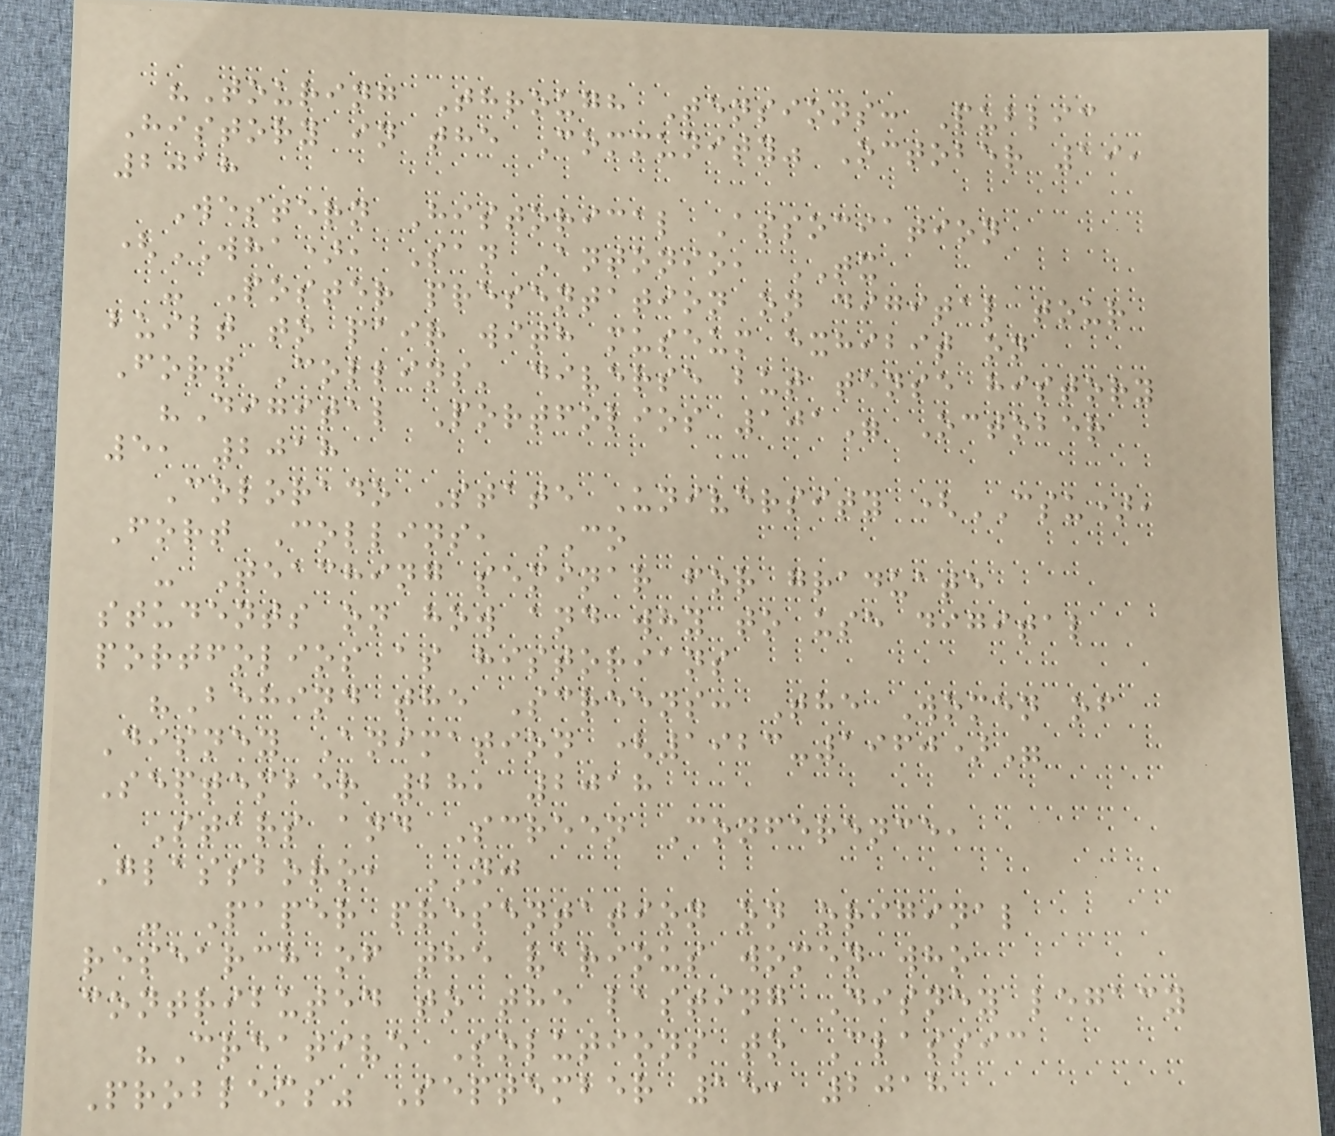"Touring Through Tensions: Public
History in the Community" October 19,
2018
Western Historical Association
(WHA), San Antonio, TX
- Poster presentation on digital tour
built to pair with museum exhibit on
Fort Collins' diverse but tense history
"Digital Portfolios 101" October
5, 2018
Colorado State University (CSU),
Fort Collins, CO
- Teaching seminar for graduate
students on how and why to use digital
portfolios as historians
"Behind the Screens: The Women of
Disney Animation (1923-1960)"
September 28, 2018
Stars and Screen Conference,
Glassboro, NJ
- Paper presentation on original
research of the various women who
contributed to the lasting Disney legacy
"Creative Solutions to Classic
Problems" September 15, 2018
